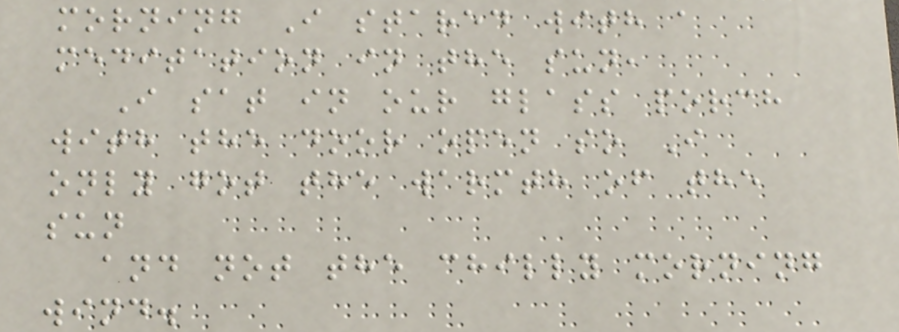morning I stared with a
meditation in the sun,
I sat in our glass porch
with the door open so I
only got the warmth of the
sun
and not the chilly morning
wind.
